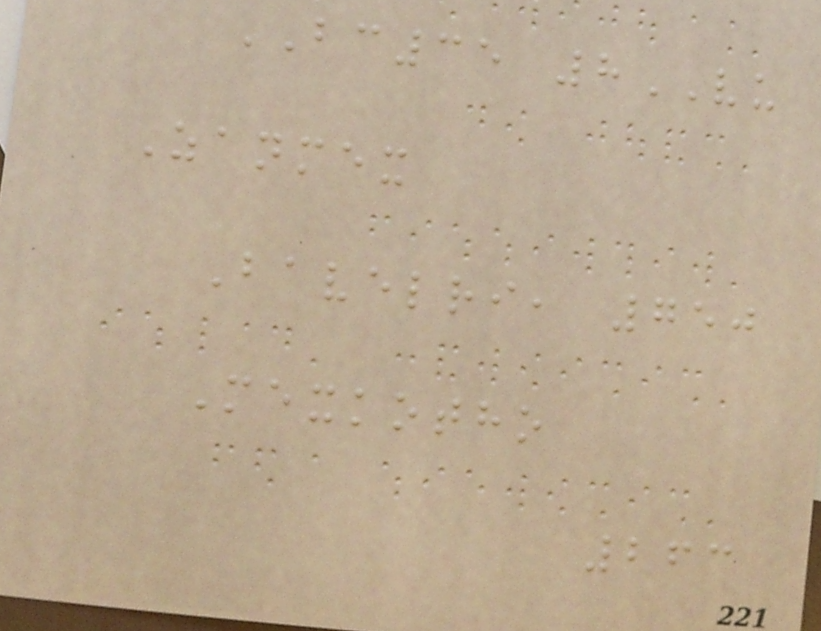BC35 8VU
Zanmex
Bavelri, 750
Mexkotho
263
